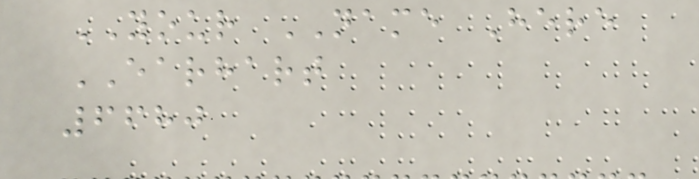YOUR NAME Here
EARHART
6680
